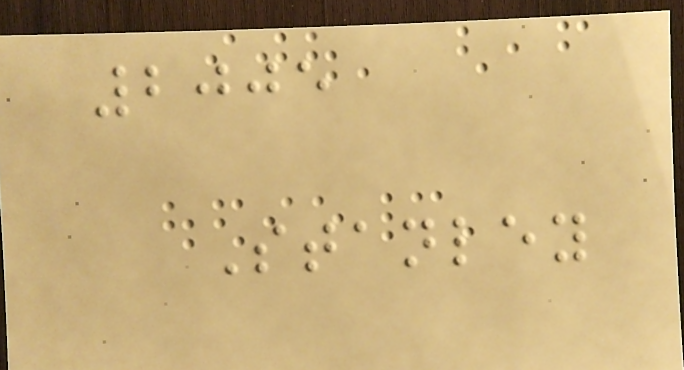2005
Stanley
